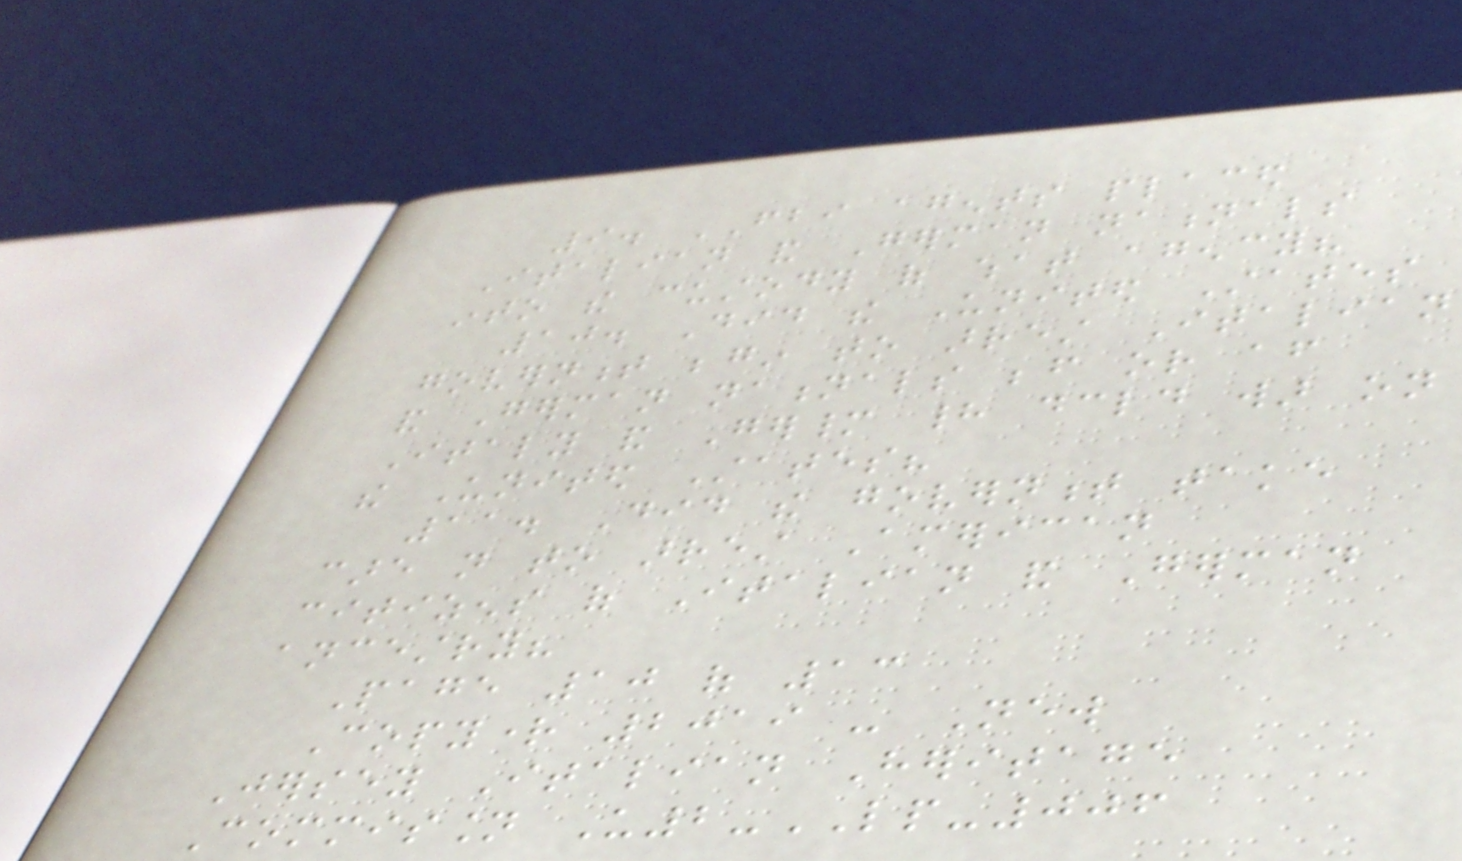9. FBI agents placed
Italian and German nationals
into the custody of what agency?
10. Did the United States
government begin to arrest Italian
and German nationals before or after
Italy and Germany had declared war on
the United States?
11. Did the government take
care not to arrest American
citizens of Italian and German
ancestry?
Page 10 of 13
Copyright 2019 - New
Jersey Italian Heritage
Commission U2-LP-006
